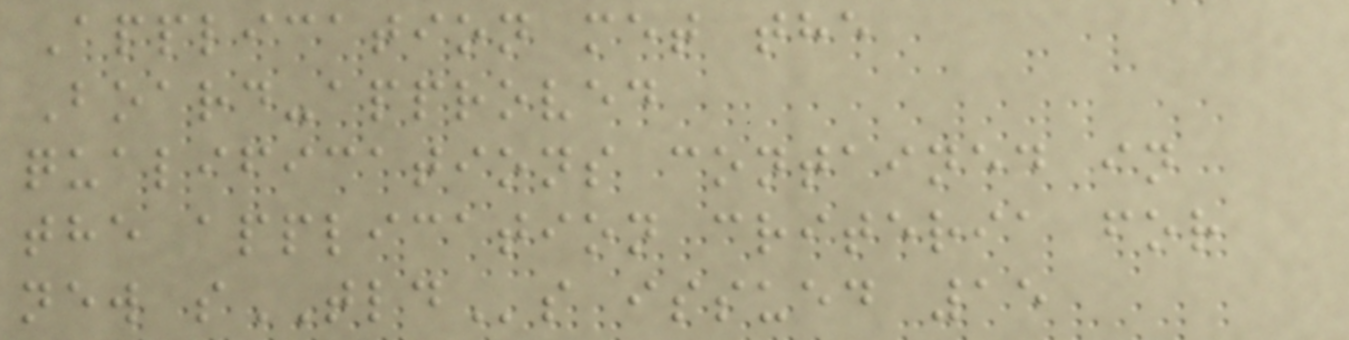Application met the
Board-approved
qualifications contained in
the application criteria for
new sTLDs issued 15
